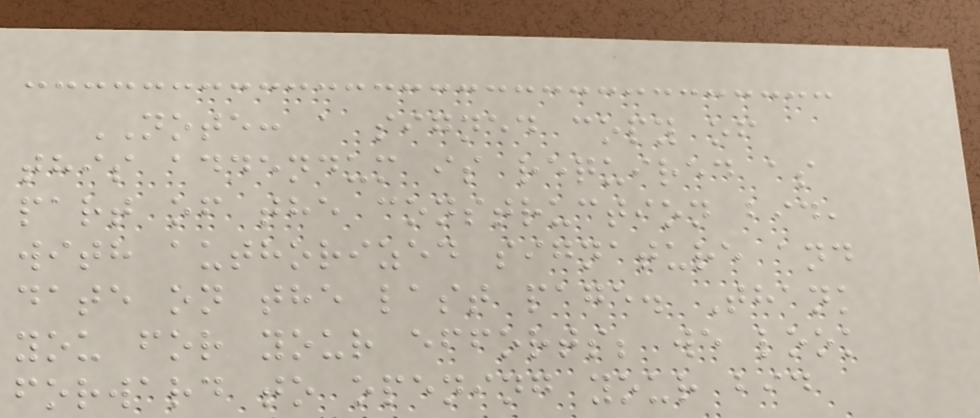NOTE: a signed copy of
this addendum is required as
part of the construction bid,
with authorized signature and
date on the last page. Thank
you for your efforts; we look
forward to opening your bid
